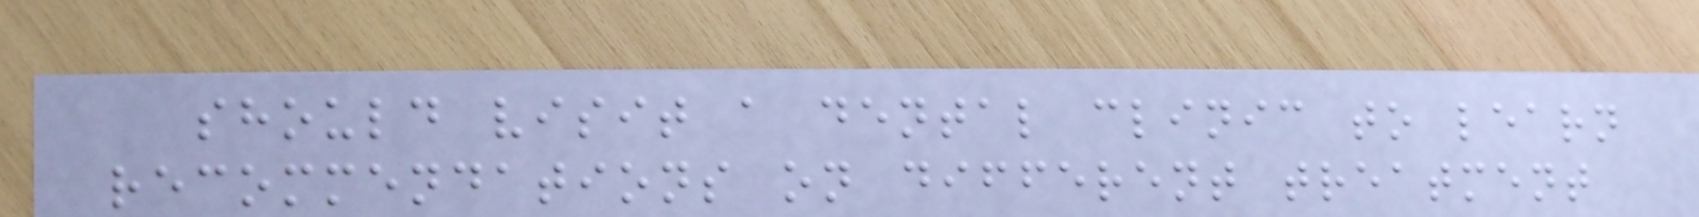should visit a dental clinic to learn
recommendations on different treatment
